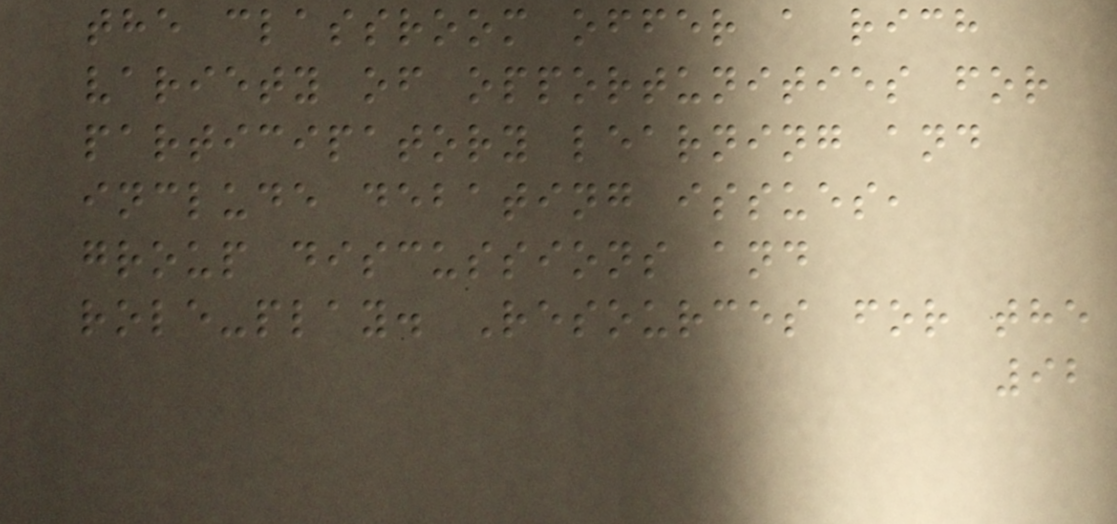the classroom offer a rich
variety of opportunities for
participatory learning and
include debating issues,
group discussions and
role-play. Resources for the
92
